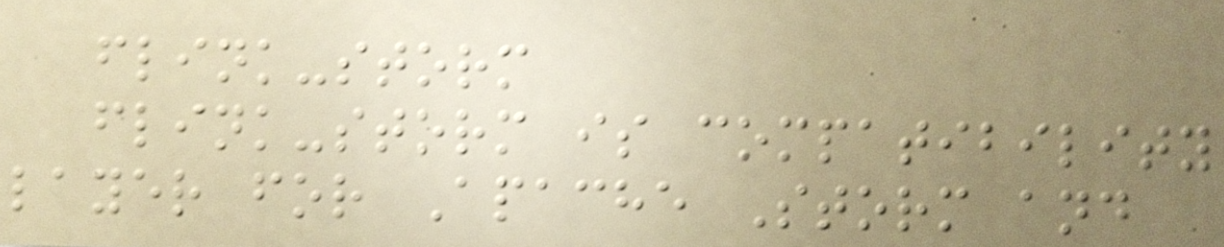flink-storm
flink-storm is compatibility
layer for Apache Storm and
